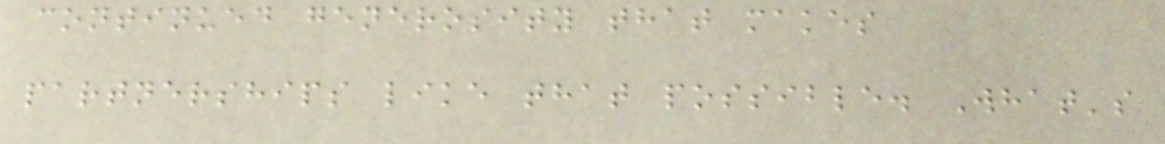continued generosity that makes
partnerships like that possible. What's
